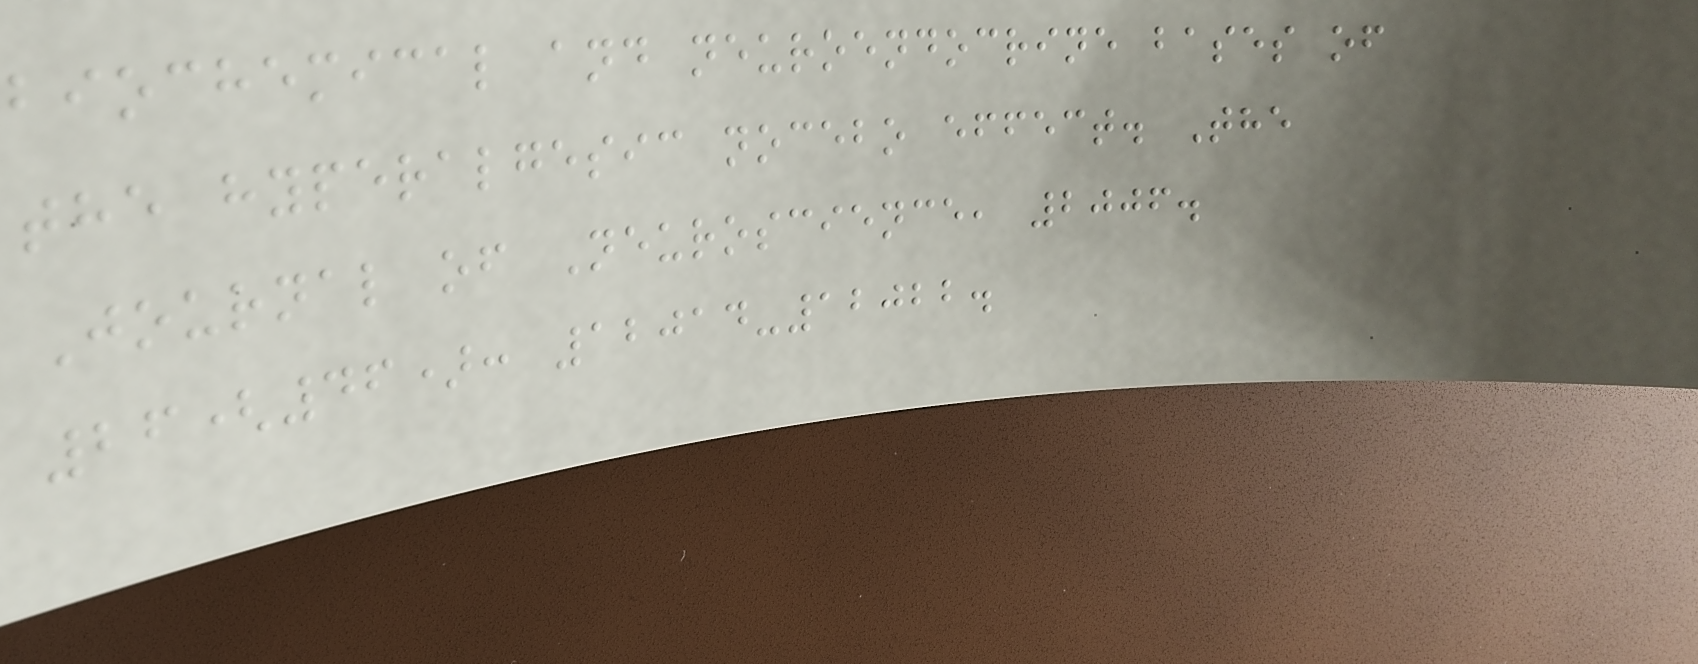biochemical and neuroendocrine bases of
the hyperalgesic nocebo effect. The
Journal of Neuroscience, 2006.
26(46): 12014-12022.
